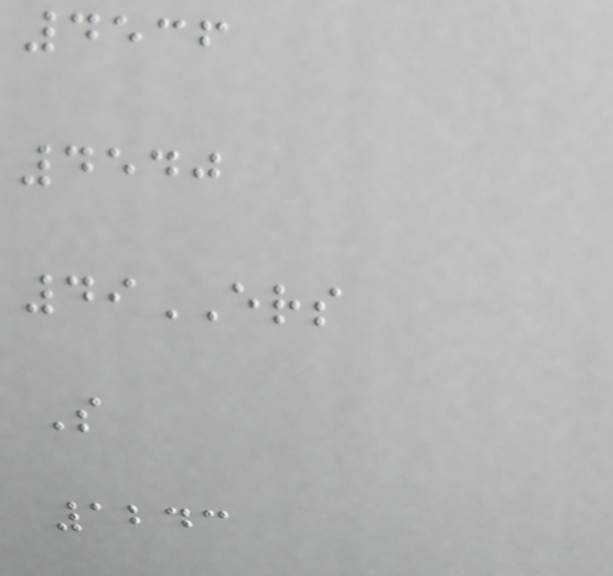4536
4540
49ERS
S
1243
